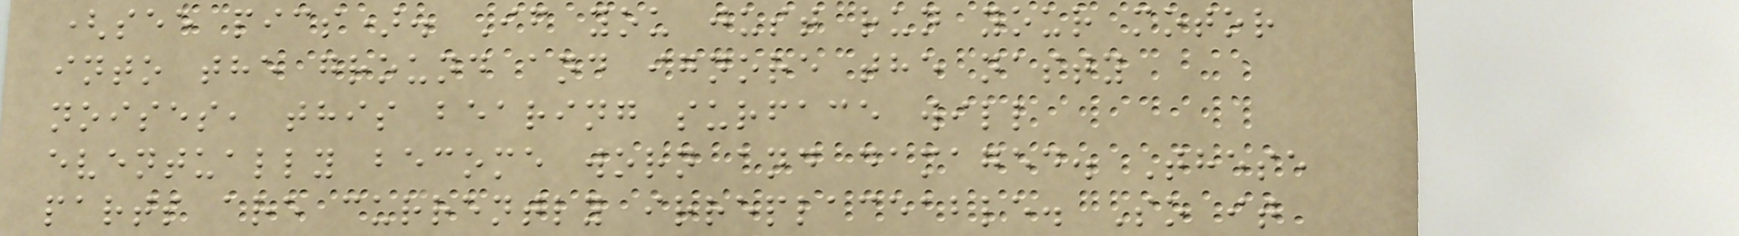(see pics). If you just run your motor
into the ground and ignore the nasty
noises, this bearing surface will
eventually become worn and damaged. These
parts are currently irreplaceable. So it
